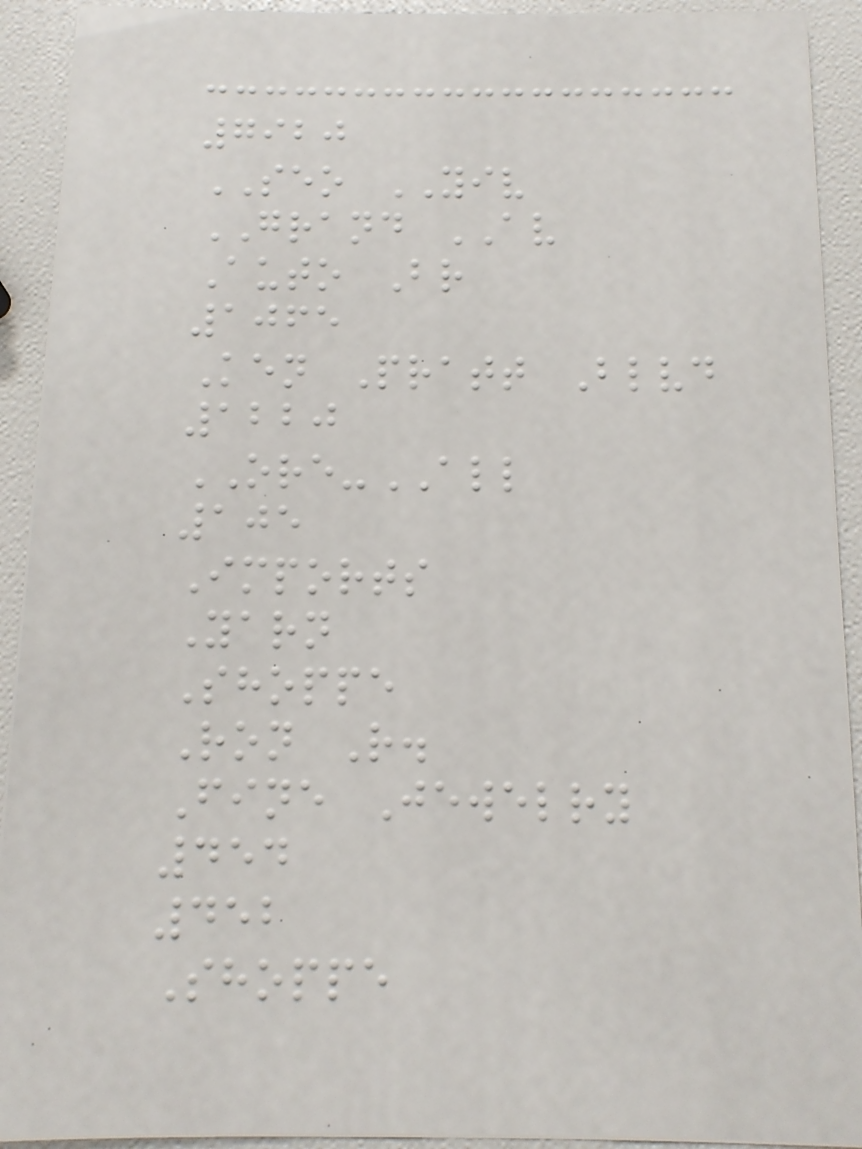7920
SEO YIV
GRAND AV
Auto Br
1065
Ken Pratt Blvd
1220
ORE-ALL
105
Imports
Yarn
Shoppe
Ron R.
Fine Jewelry
454
452
Shoppe
